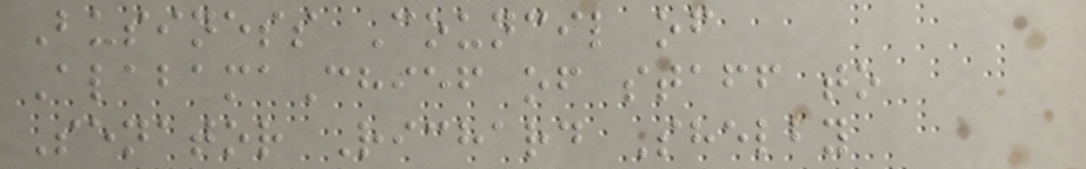Business Council of
AlabamaChief of staff to
Senator Richard Shelby
